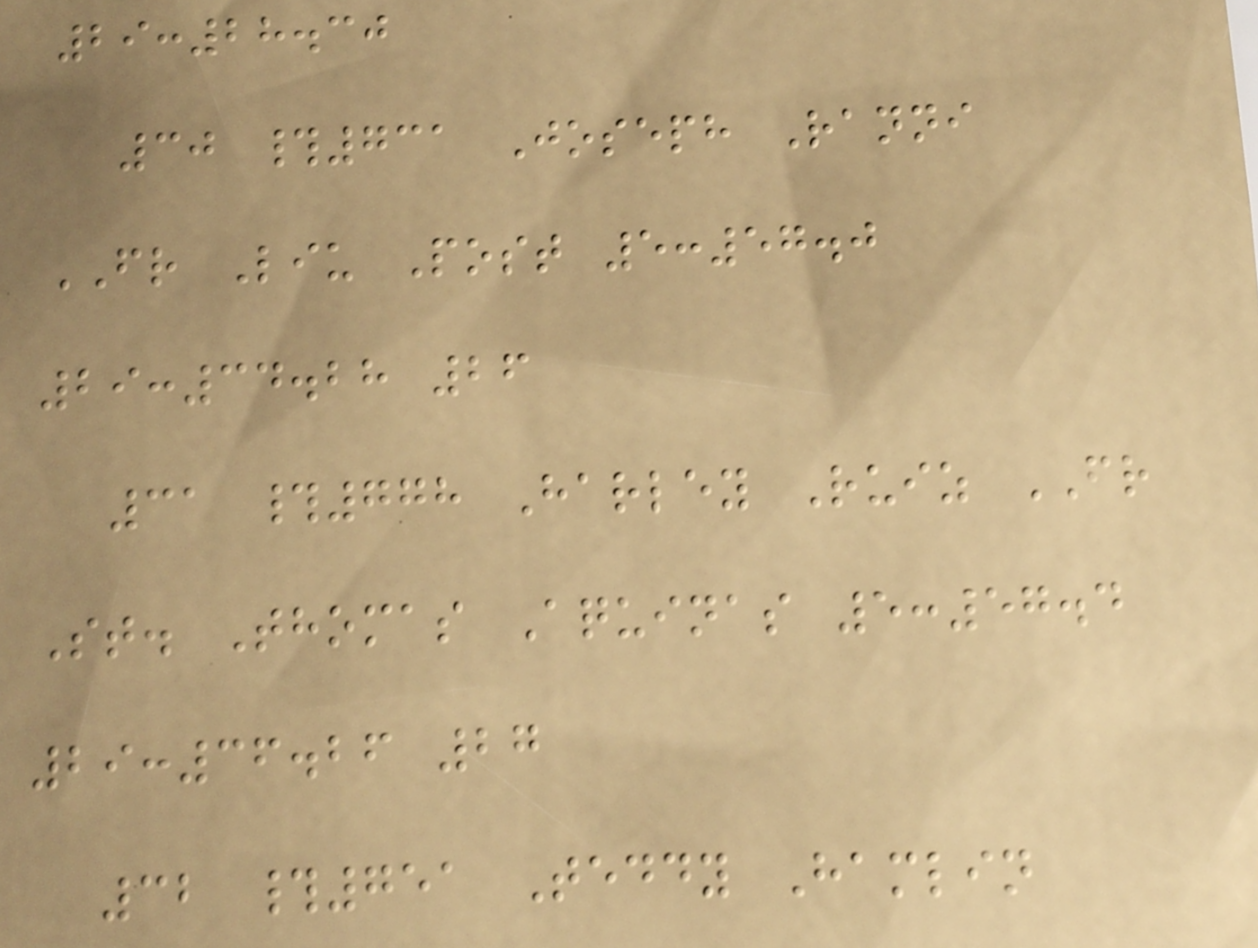29:28.30
30 #731 Joseph Ranni
FR Liu Post 5:57.0
29:34.28 26
31 #778 Harley Ruiz FR
St. Thomas Aquinas 5:57.4
29:36.26 27
32 #751 Teddy Hamlin
